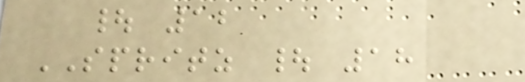| 12
SPRITZ | 18
